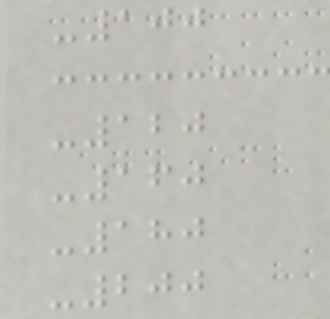-100
-120
-160
-180
-200
